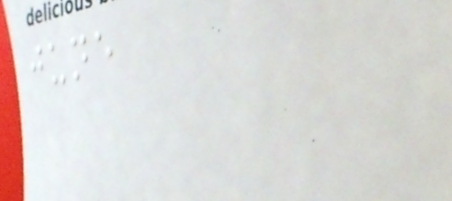june
